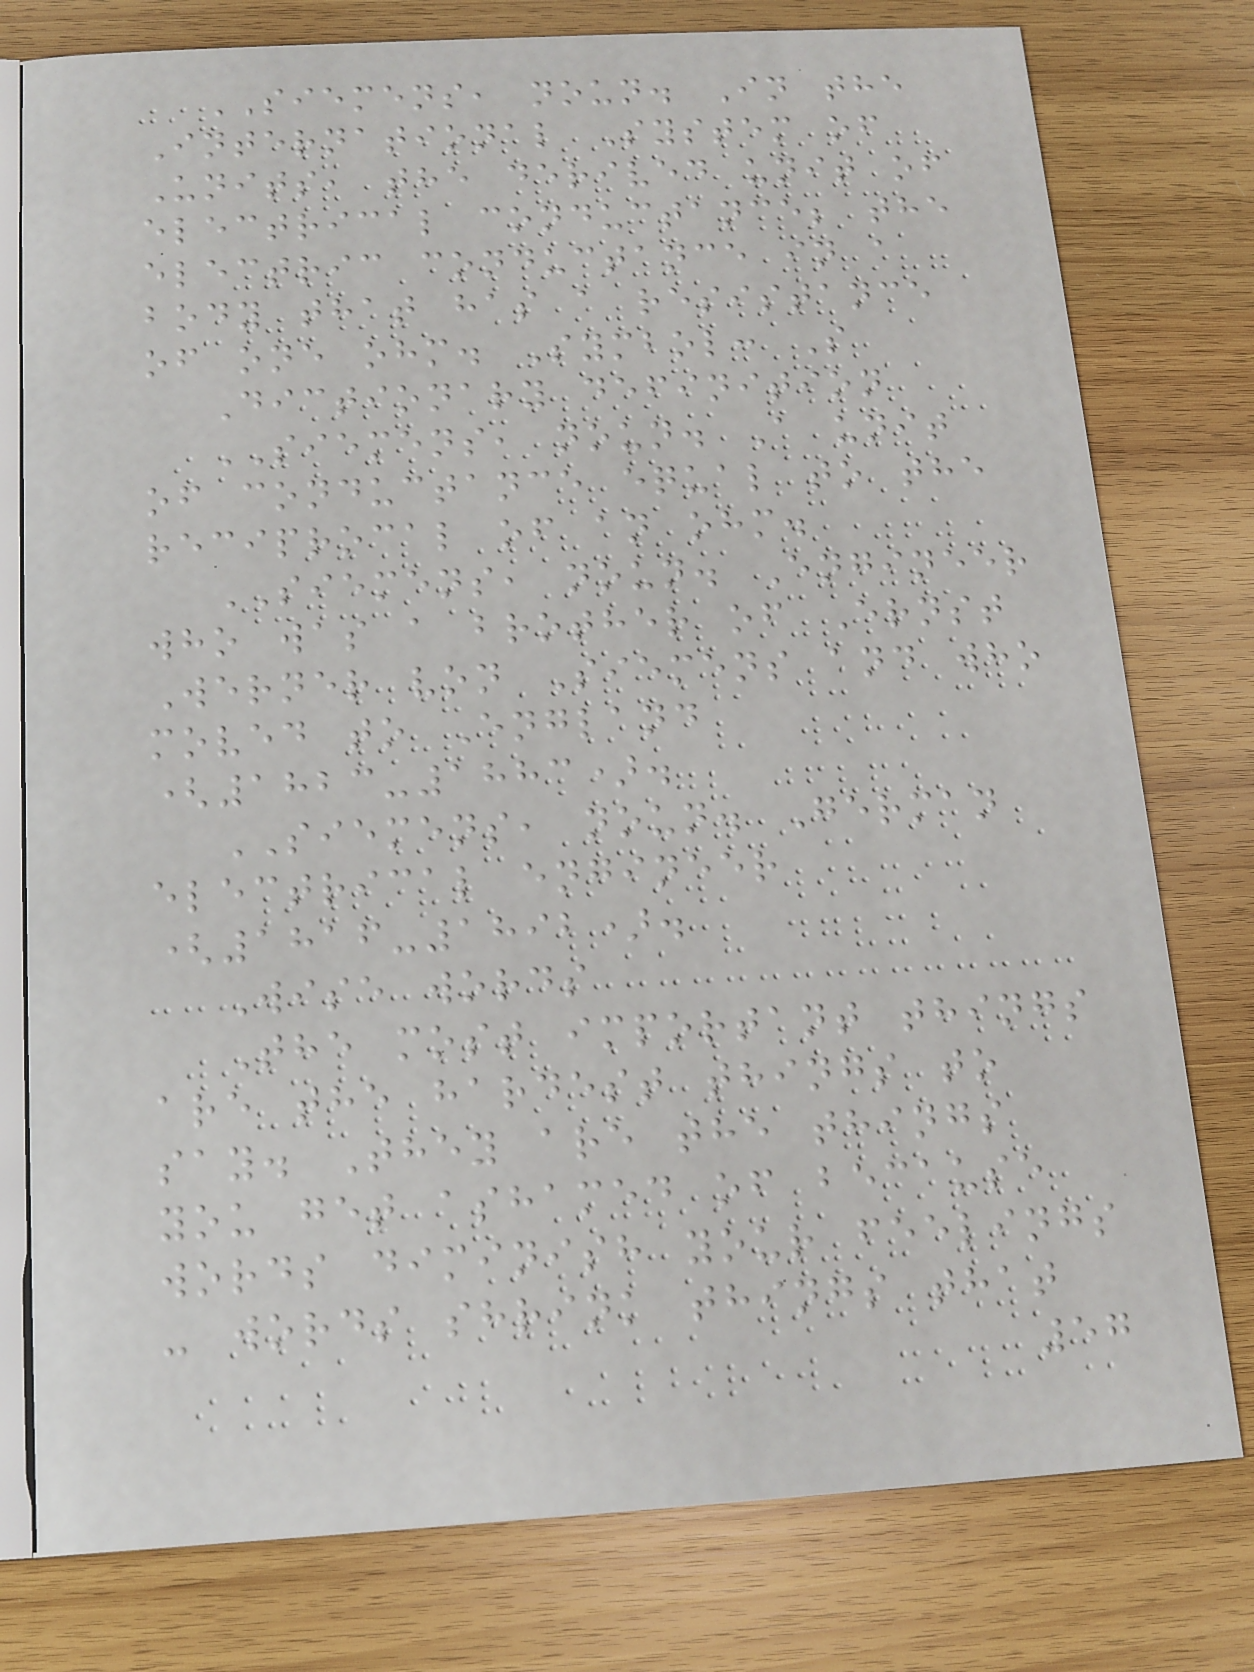SIEMENS, noun. In the
International System of
Units, the derived unit of
electrical conductance; the
electric conductance in a
body that has a resistance
of one ohm. Symbol: S
Dictionary definition
SIEMENS, noun. A unit
of conductance equal to the
reciprocal of an ohm.
SIEMENS, noun. Engineer
who was a brother of Ernst
Werner von Siemens and who
moved to England
(1823-1883).
SIEMENS, noun. German
electrical engineer
(1816-1892).
Wise words
The most important things
are the hardest things to
say. They are the things
you get ashamed of because
words diminish your feelings
- words shrink things that
57
